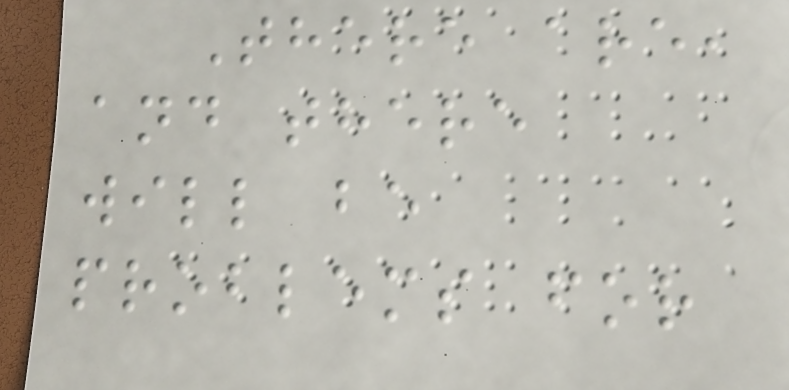There are,
and there
will be
problems for
